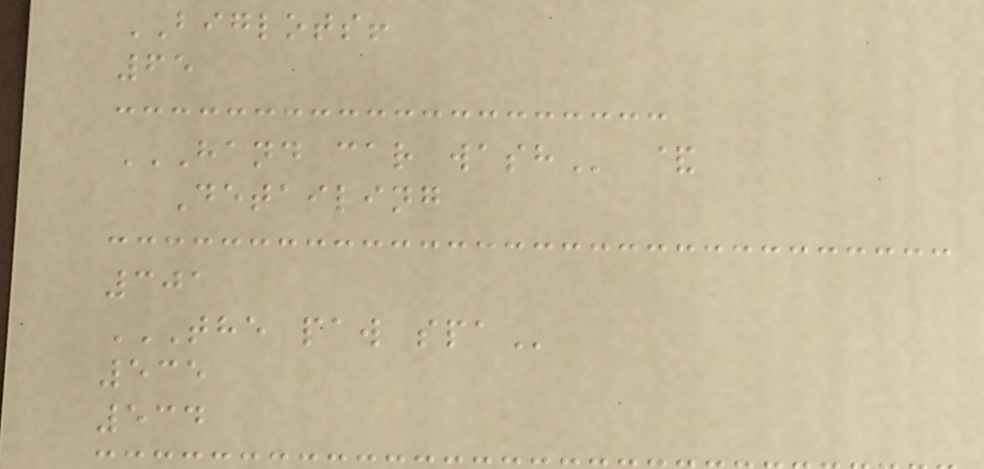BIGLOTS!
65
HAND CAR WASH &
Detailing
301
THE PAW SPA
535
534
